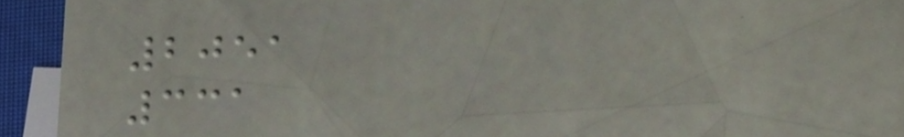2051
331
